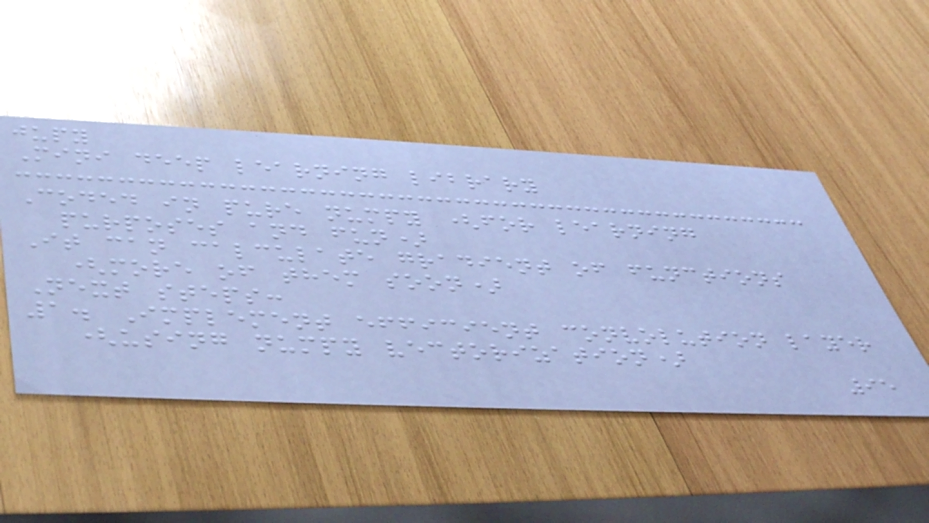jupy
Mini deep learning library
Coded in pure numpy (for learning
purposes and fun)
It can calculate gradient of functions
(more of them soon)
Next steps:
1. Implement efficient convolution layer
(using numpy vectorization)
95
